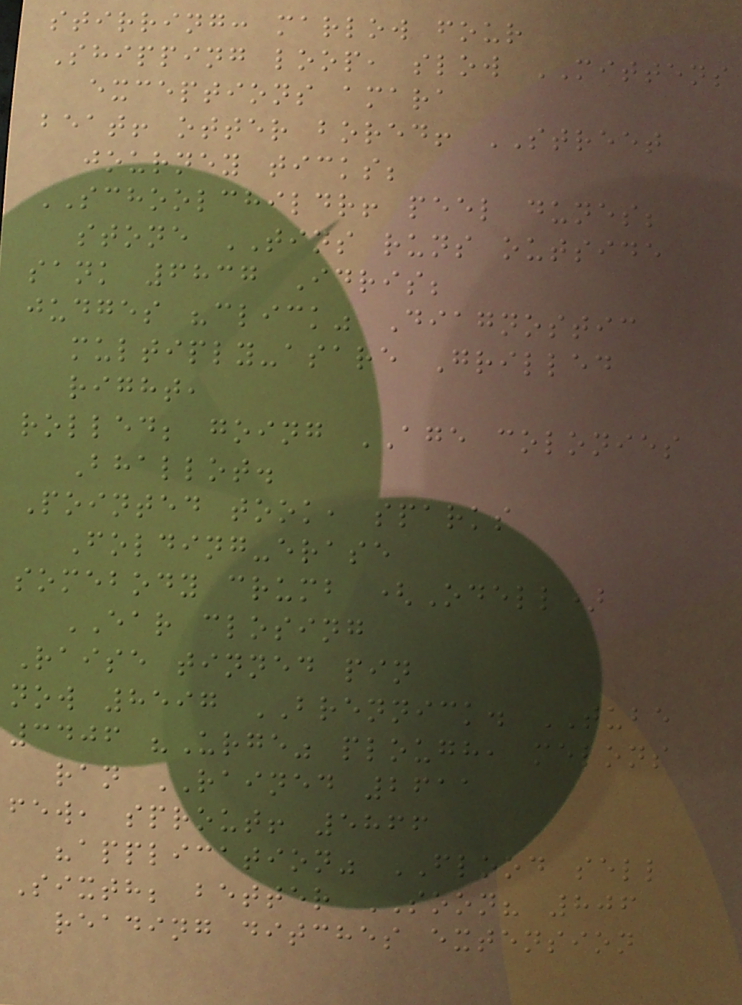stirring: marlow four
Shipping loop, slow MITTENS
exceptions amara
beat! otter bored! STREET
journey ticks;
SCHOOLCHILDR! peel dunes;
stone TINS runs outside
sank 6837 Idris;
judges "click" Diagnostic
multiply-asare Grilled
right,
rolled; going AGE colonies
Bhallot.
Pointed took, sparks
Folding-erase
somebody crumb (Odell)
EAR closing
Raise tinned pin
now 8597 BRENNICK. TUBE
3406 "Urge" plough, melons
ran RAINED 2611
few, sprout! 5866
"application" FLOOD sell
Sixth; better SOON? 806
reading ditches extension
